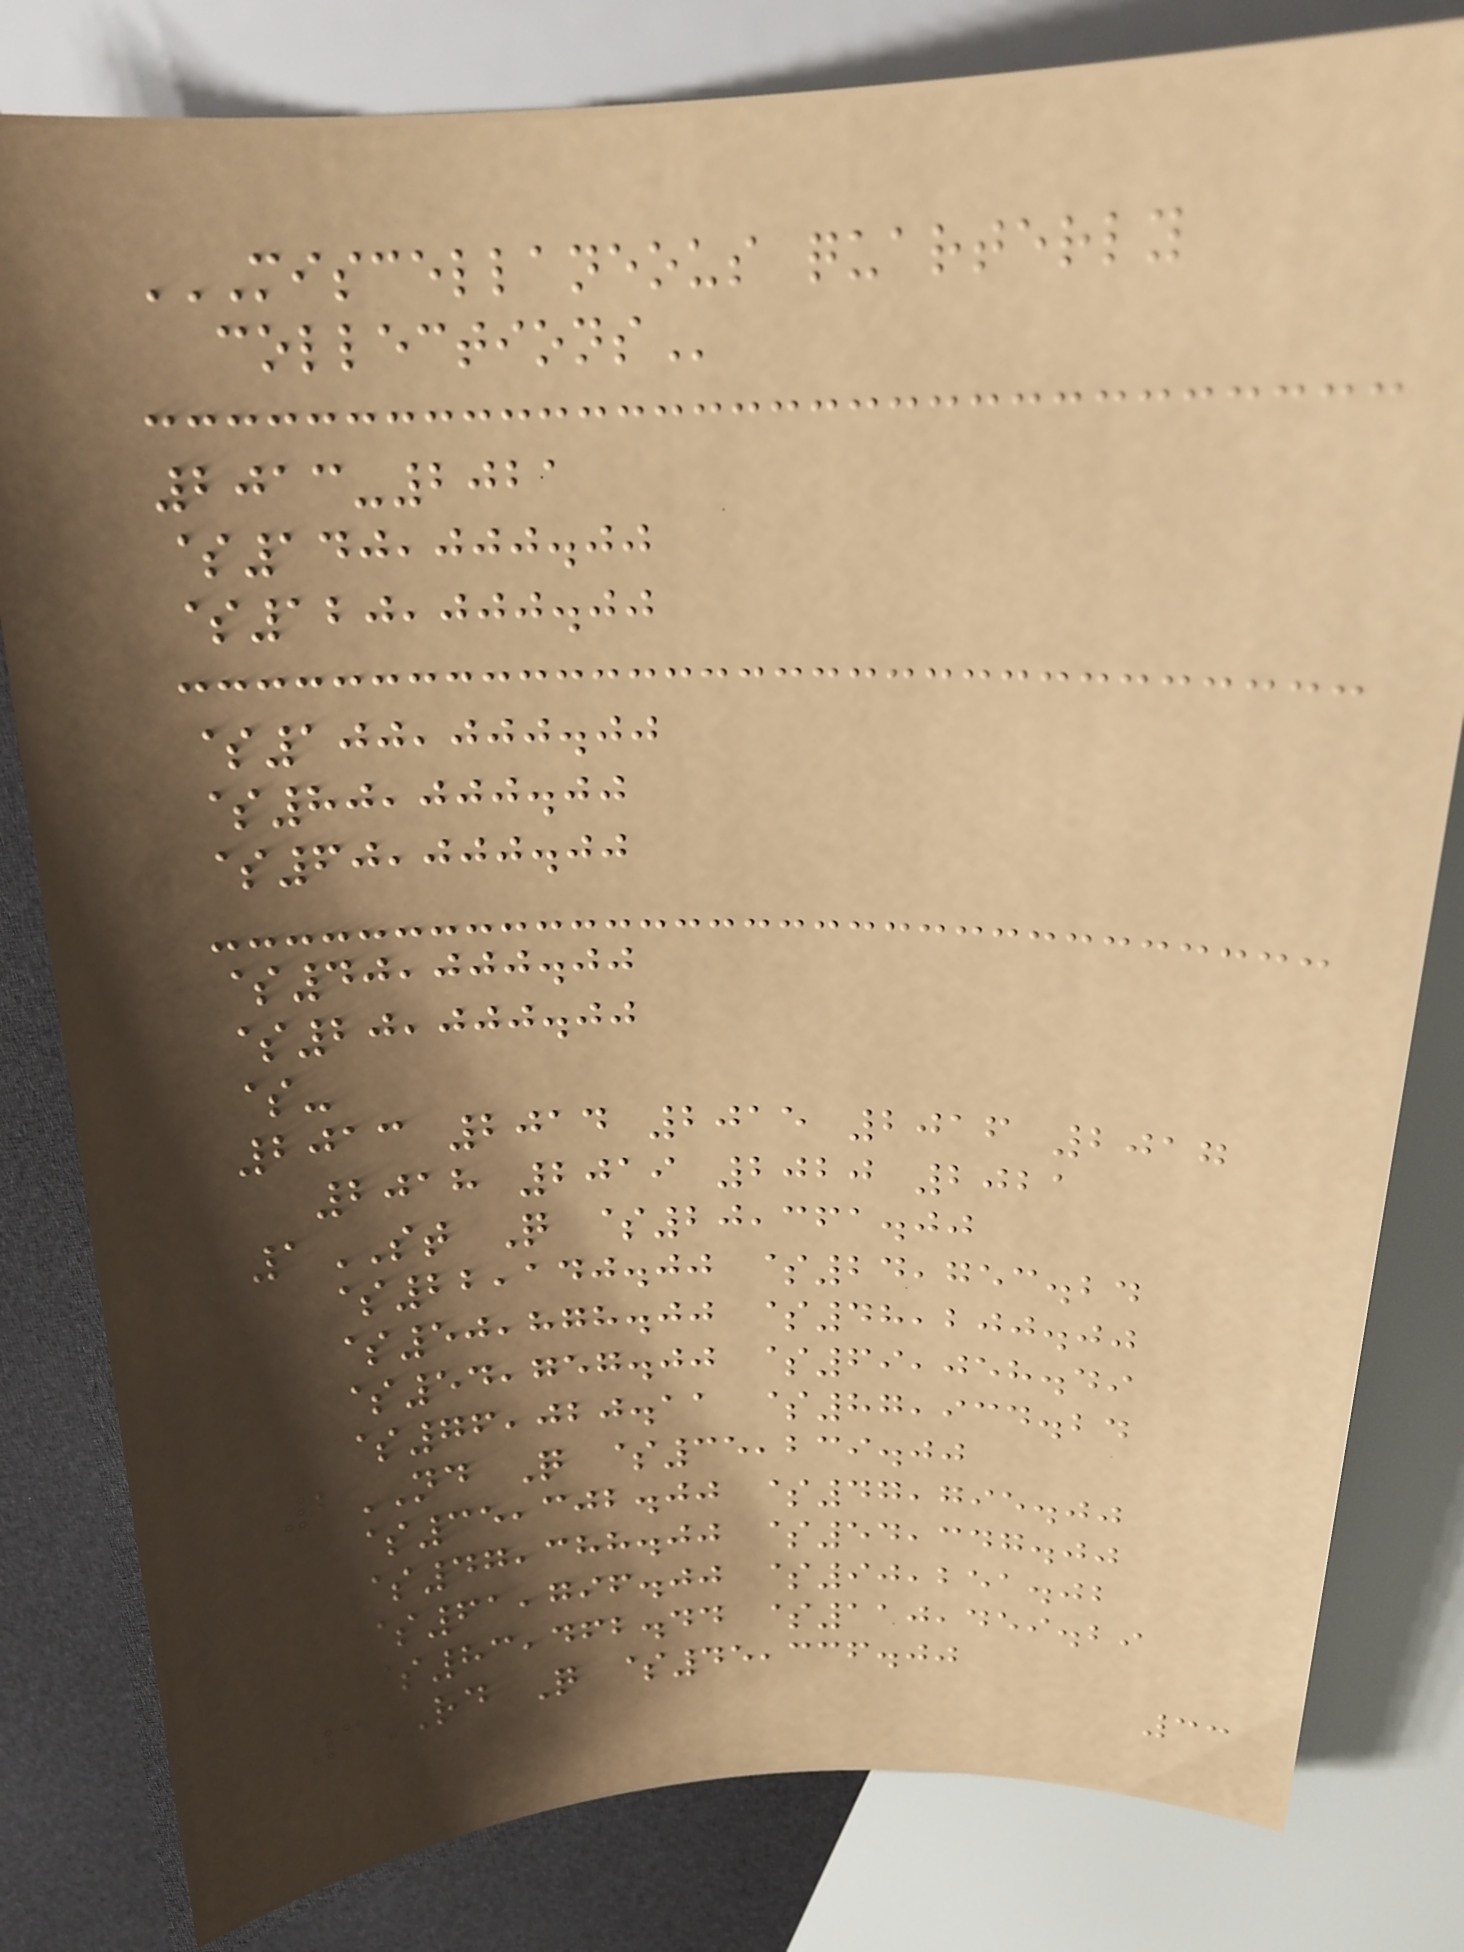MISCELLANEOUS QUARTERLY
COLLECTIONS
2013-2021
$140,000.00
$120,000.00
$100,000.00
$80,000.00
$60,000.00
$40,000.00
$20,000.00
$-
2013 2014 2015 2016 2017
2018 2019 2020 2021
1ST Q $20,361.00
$22,140.00 $24,753.24
$50,878.00 $48,200.00
$54,757.00 $69,058.49
$76,020.11 $87,934.24
2ND Q $35,239.00
$35,302.00 $47,795.00
$47,388.00 $54,347.00
$61,796.00 $90,251.02
$83,462.44 $110,459.29
3RD Q $45,336.00
33
